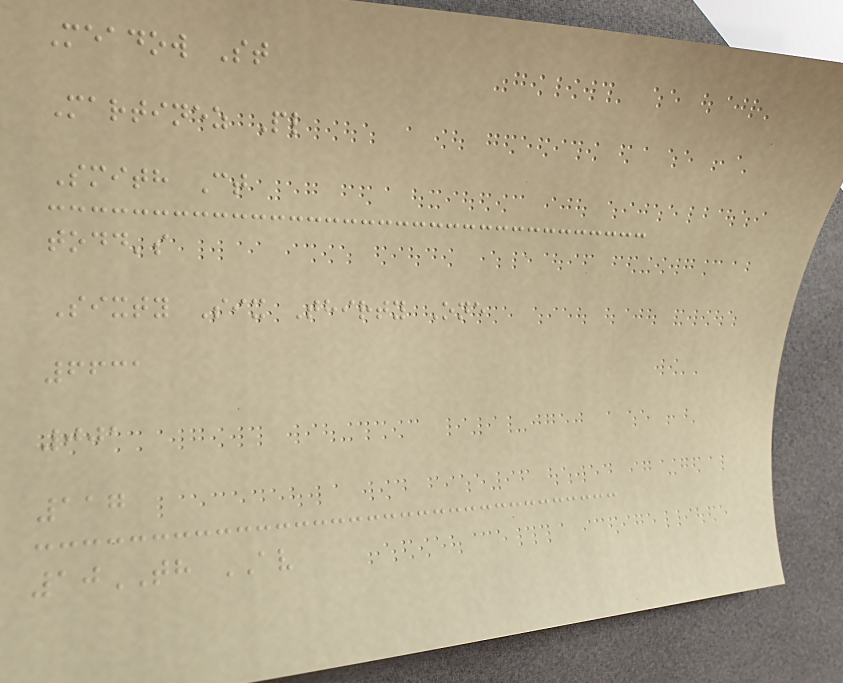Meadow St
Martinez Pl
Smith Ct
todd's
Sixty Six Thirty One
6631
001
117
10TH AV
